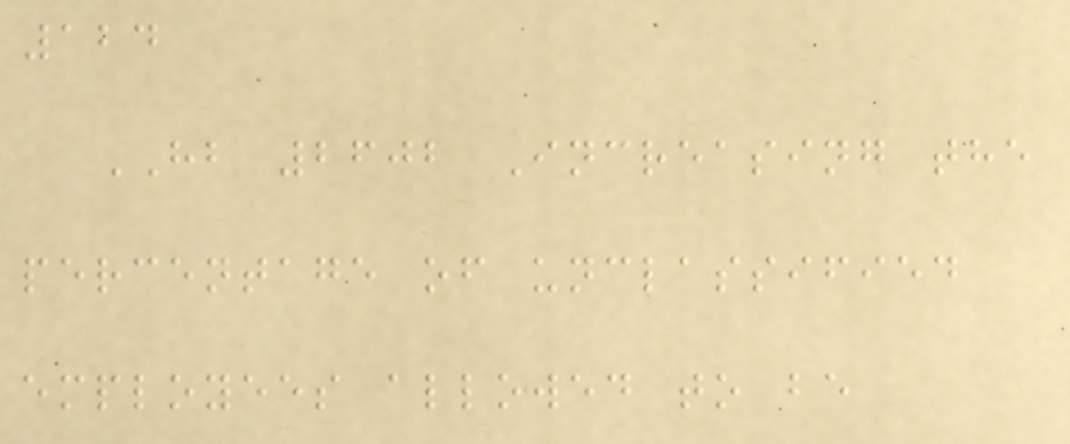124
HB 2602 Increasing the
percentage of unclassified
employees allowed to be
